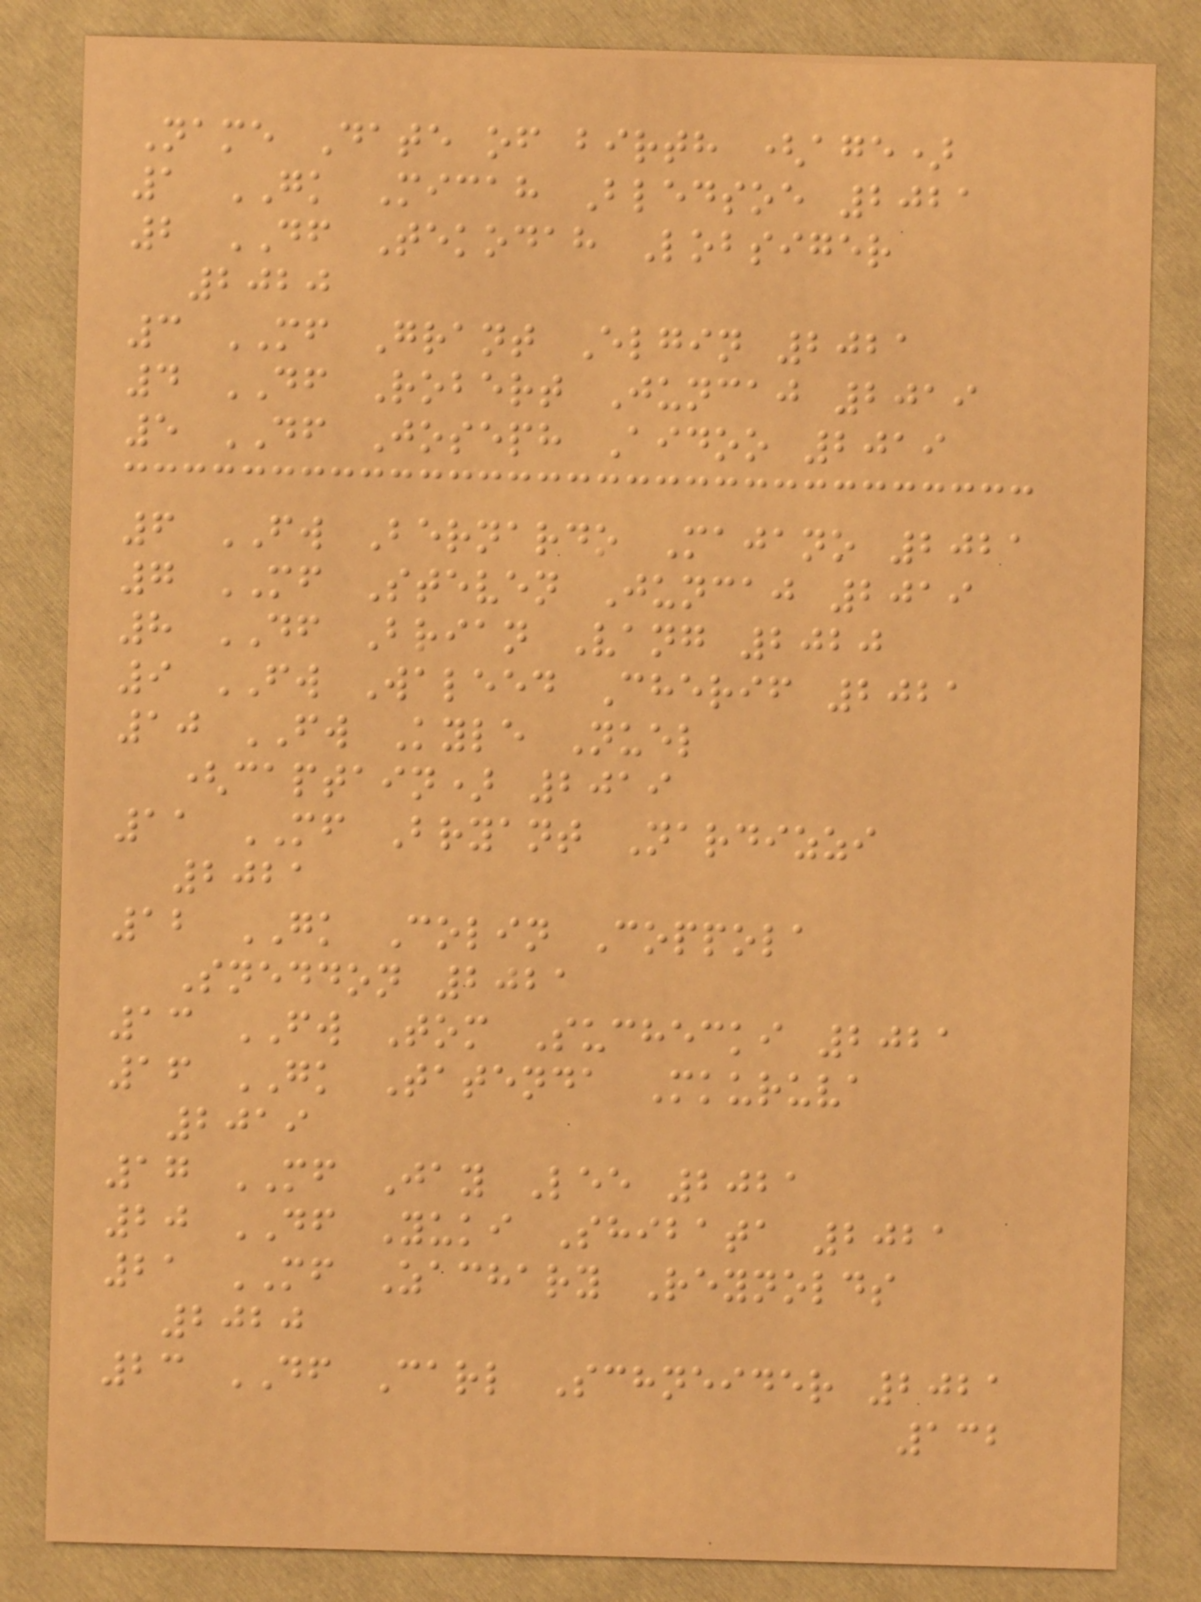Name Date of birth (age)
1 GK Micah Bledsoe 2021
2 DF Tekodah Lobsiger
2020
3 MF Grant Elgin 2021
4 DF Robert Juncaj 2019
5 DF Joseph Aidoo 2019
6 FW Bernardo Majano 2021
7 MF Steven Juncaj 2019
8 DF Brian Vang 2020
9 FW Waleed Cherif 2021
10 FW Kyle Nuel
(captain) 2019
11 MF Bryant Nardizzi
2021
12 GK Colin Coppola
Sneddon 2021
13 FW Tom Suchecki 2021
16 GK Tatenda Mkuruva
2019
17 MF Jay Lee 2021
20 DF Yuki Shibata 2021
21 MF Zachary Reynolds
2020
23 DF Carl Schneider 2021
132
